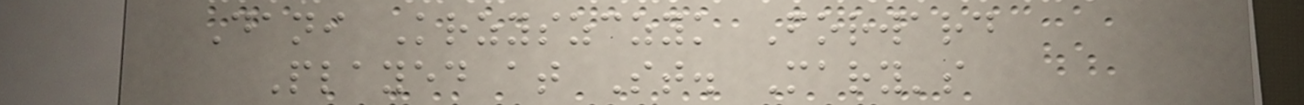Dani Krzyszczyk Forward
Played at St. Mary's
